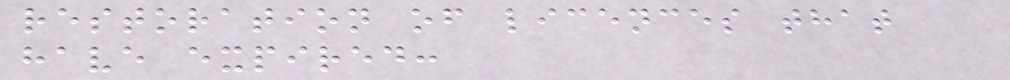restoration of licences that
have expired:
